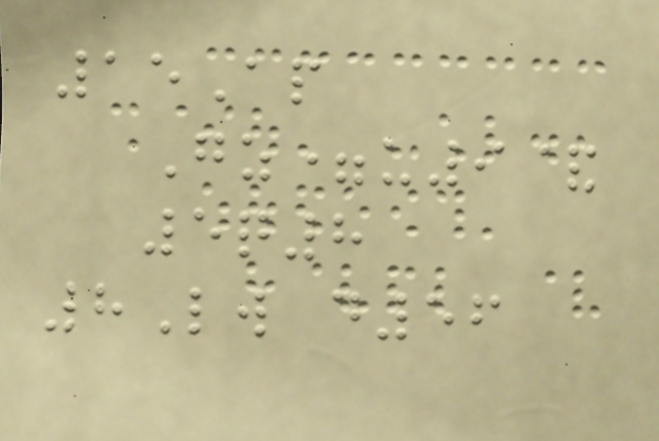15Ap
Gz=u9&
5q8
8Lw d56
